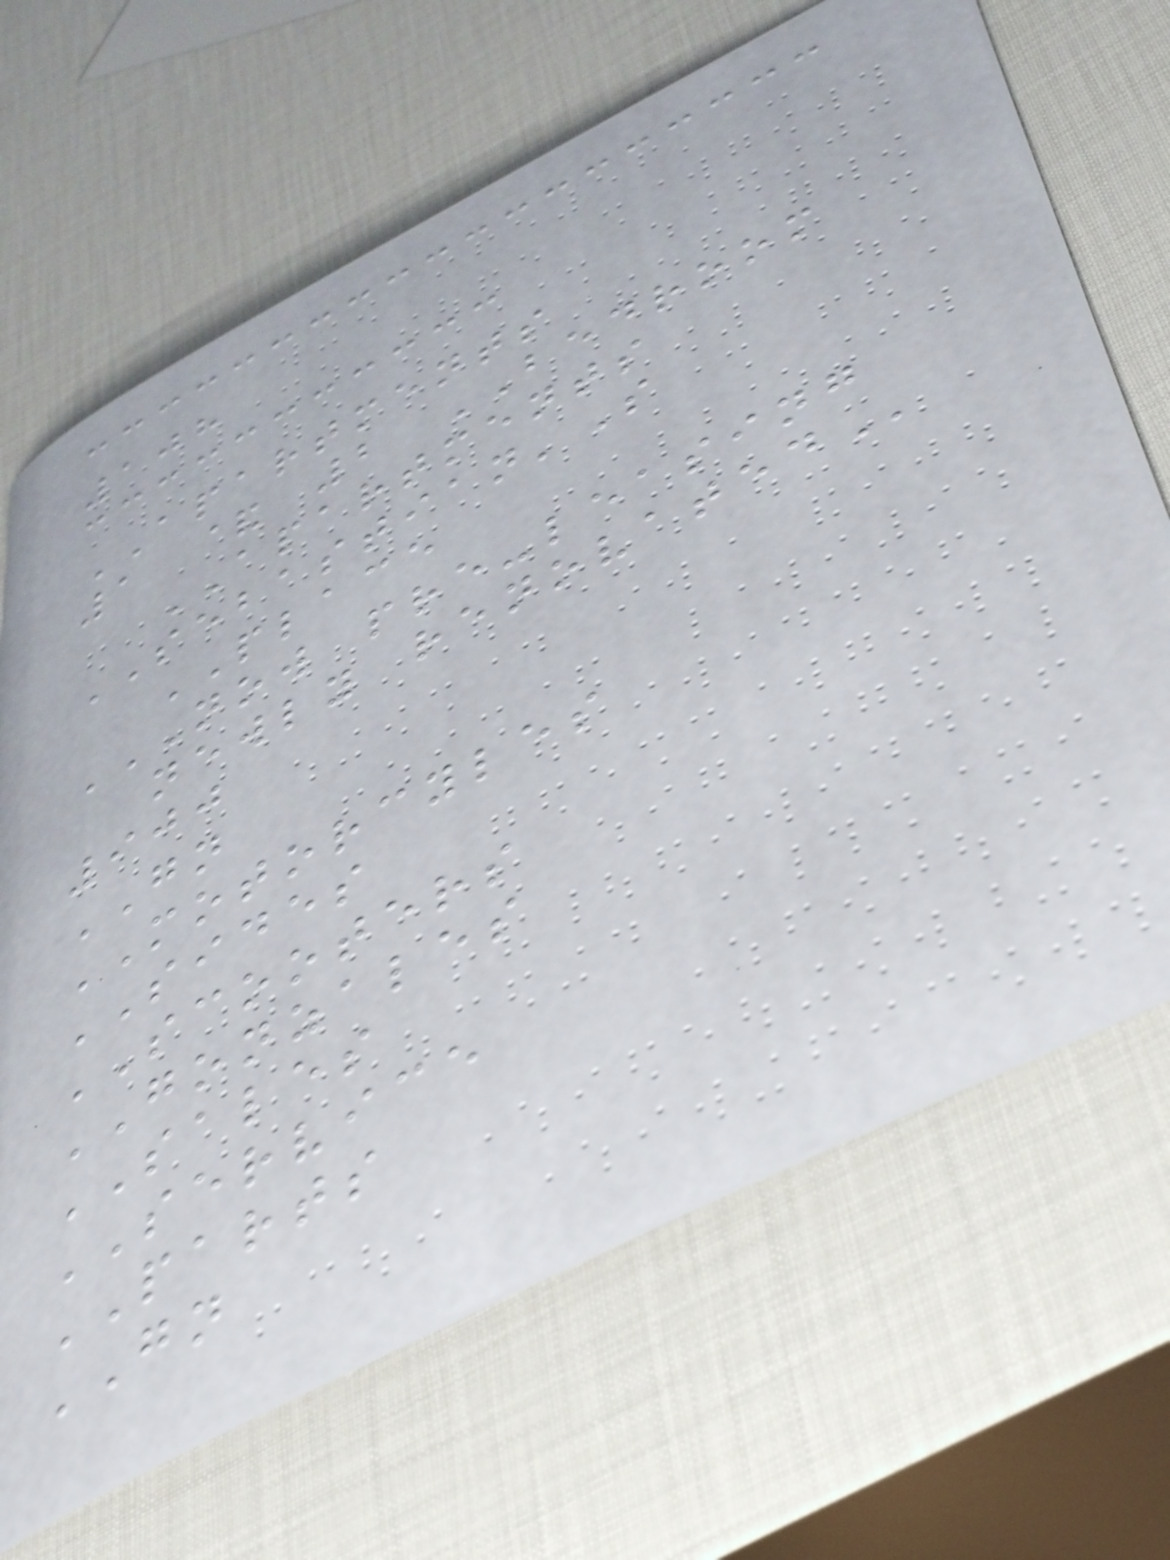108
APARTMENTS
1 & 2 BEDROOM
APARTMENTS
SEBASTIAN'S
PLACE
NOW PRE-LEASING
NEWLY RENOVATED
900
GN
MOTORCYLES
SIDES
SCOOTERS
GONZALES
SALES
SERVICE
PARTS
GN
